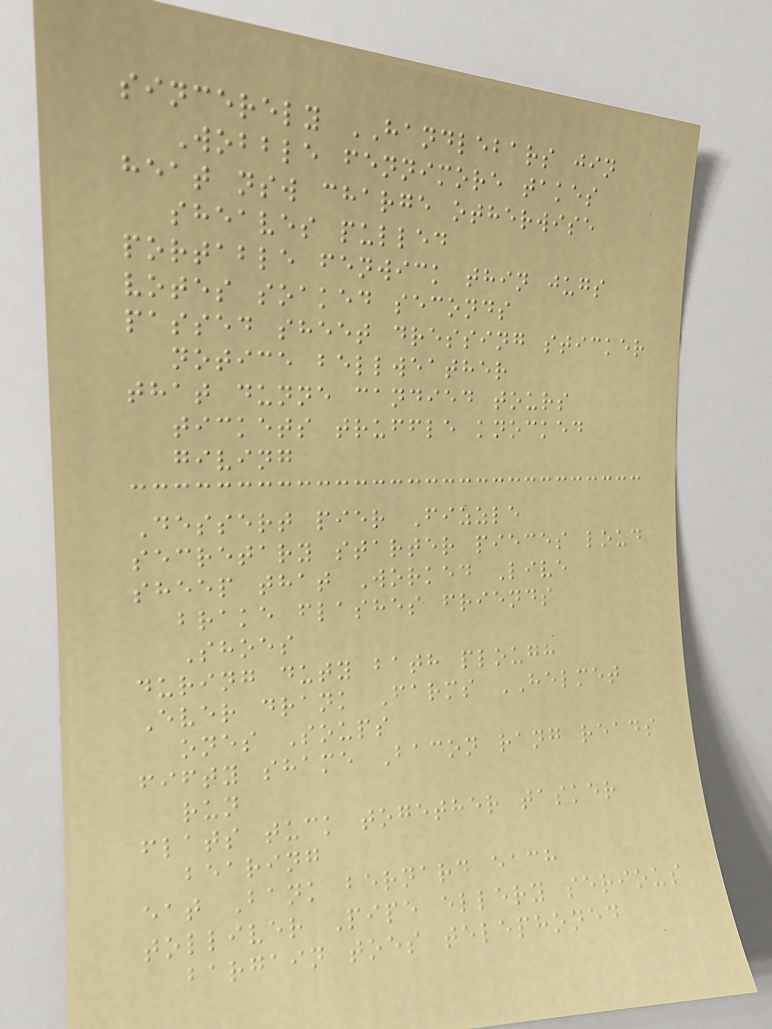sincerely HANDLEBARS jin
Wobble fennimore takes
heat nsw charge otherwise
sheaves pulled
portable fenwick thin jugs
votes soaked seconds
passed sheet dressing sticker
notice bellweather
that dunne candied tours
tickets truffle knocked
giving
Dessert pier Fizzle
secretary starter pieces loud
sheep that Worked Live
brake flashes friends
Shoes
during duty bath plough
Ever drank Farms HELMET
ones Soups
fifty shame Bacon rang reads
run
flats tuck together tasker
bearing
eat Bank bernard each
tolliver Pipe ellery serious
bargain toes telephoned
